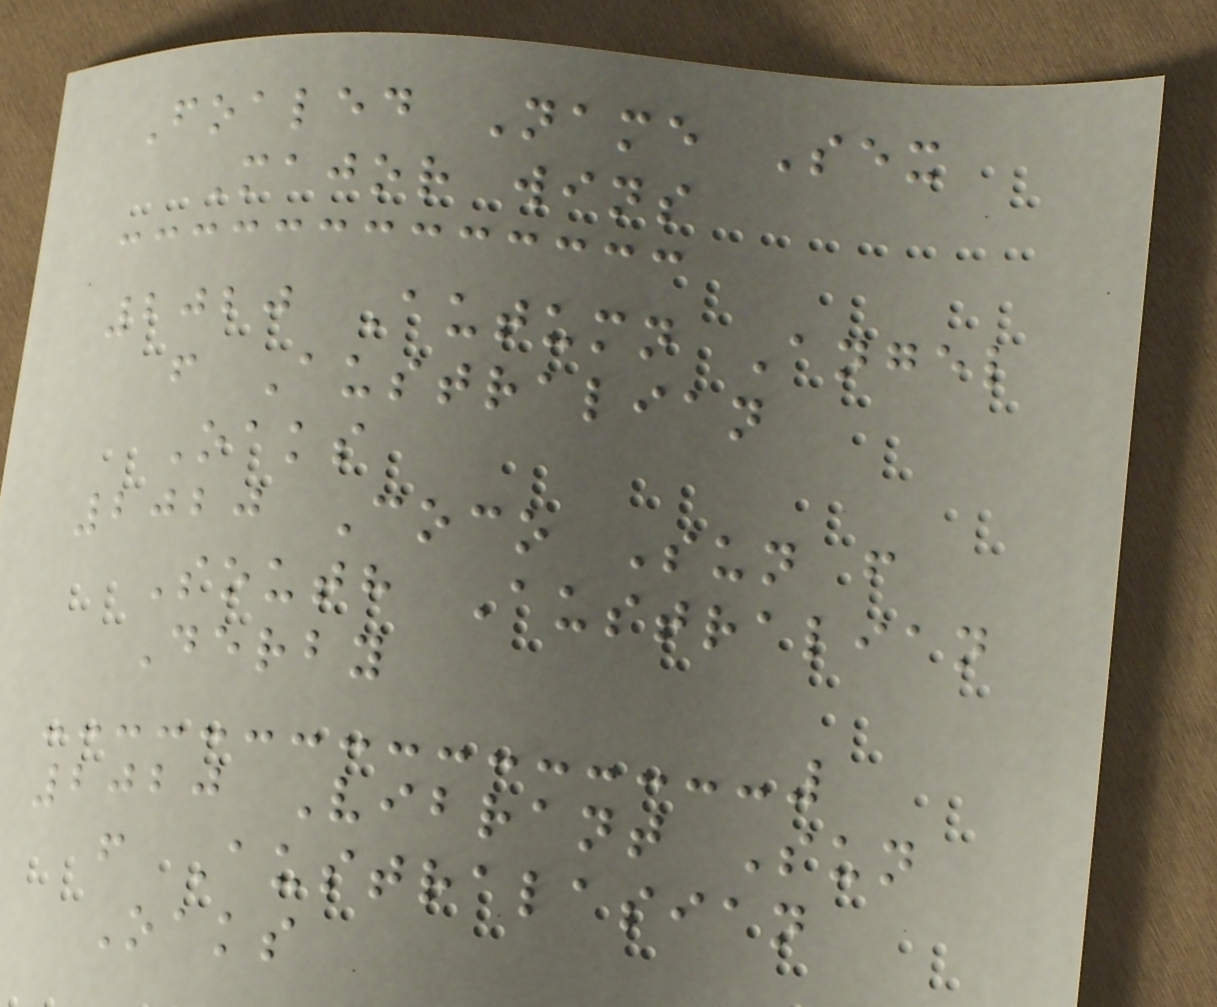Foaled Name Sex
Major wins
2020 Autumn Angel
f Australian
Oaks
2020 Coco Sun f
South Australian
Derby
2020 Vibrant Sun
f Australasian
Oaks
